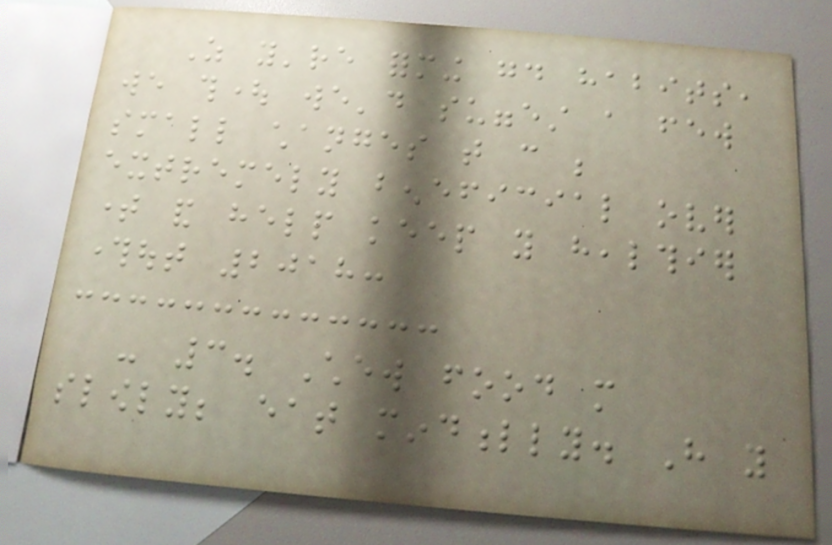As you're forming good habits,
we thought we'd suggest a few
small changes that can be
extremely beneficial over
time and help keep you healthier
throughout 2018:
- 3. Chew food more
slowly; eat mindfully. Have you
